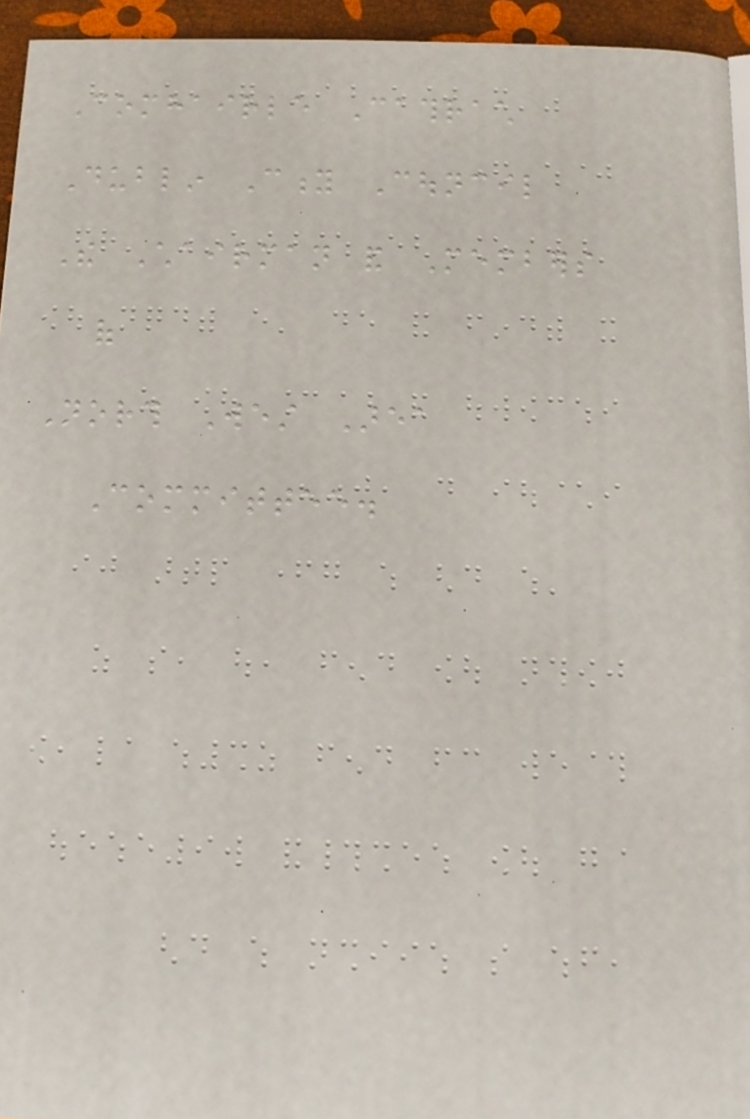Comhairle Cathrach
Dublin City Council
The Chairman and Members
of
North West Area
Committee.
